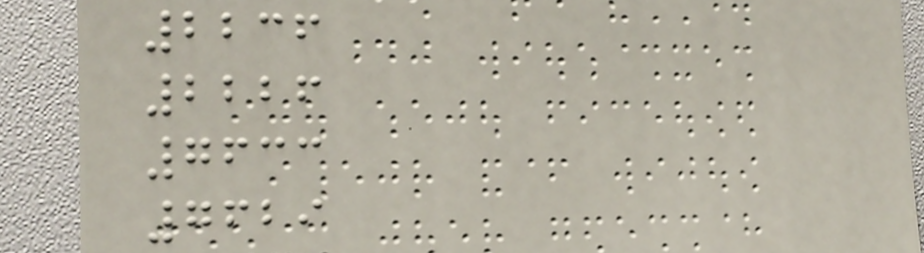2236
2226
7633
7629
